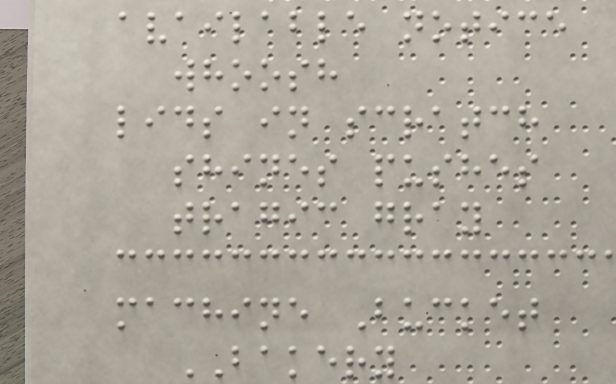available notice
whoosh
lids in scratch
shines pushes
tragic gray
machine Bucket
BAKERY
